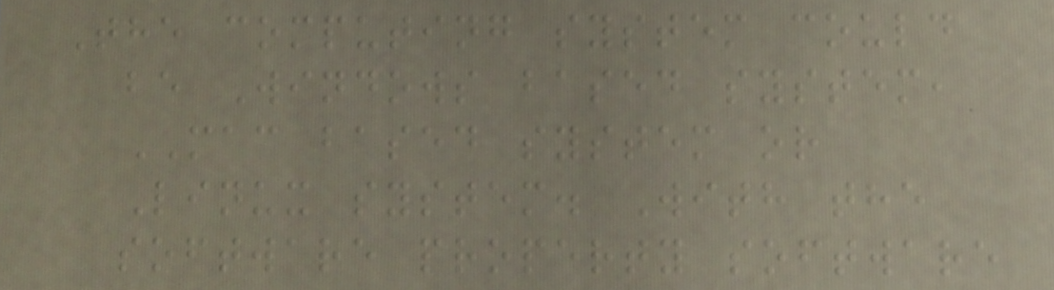The computing system could
be Windows based system,
MAC based system or
Linux system. With the
software property software
